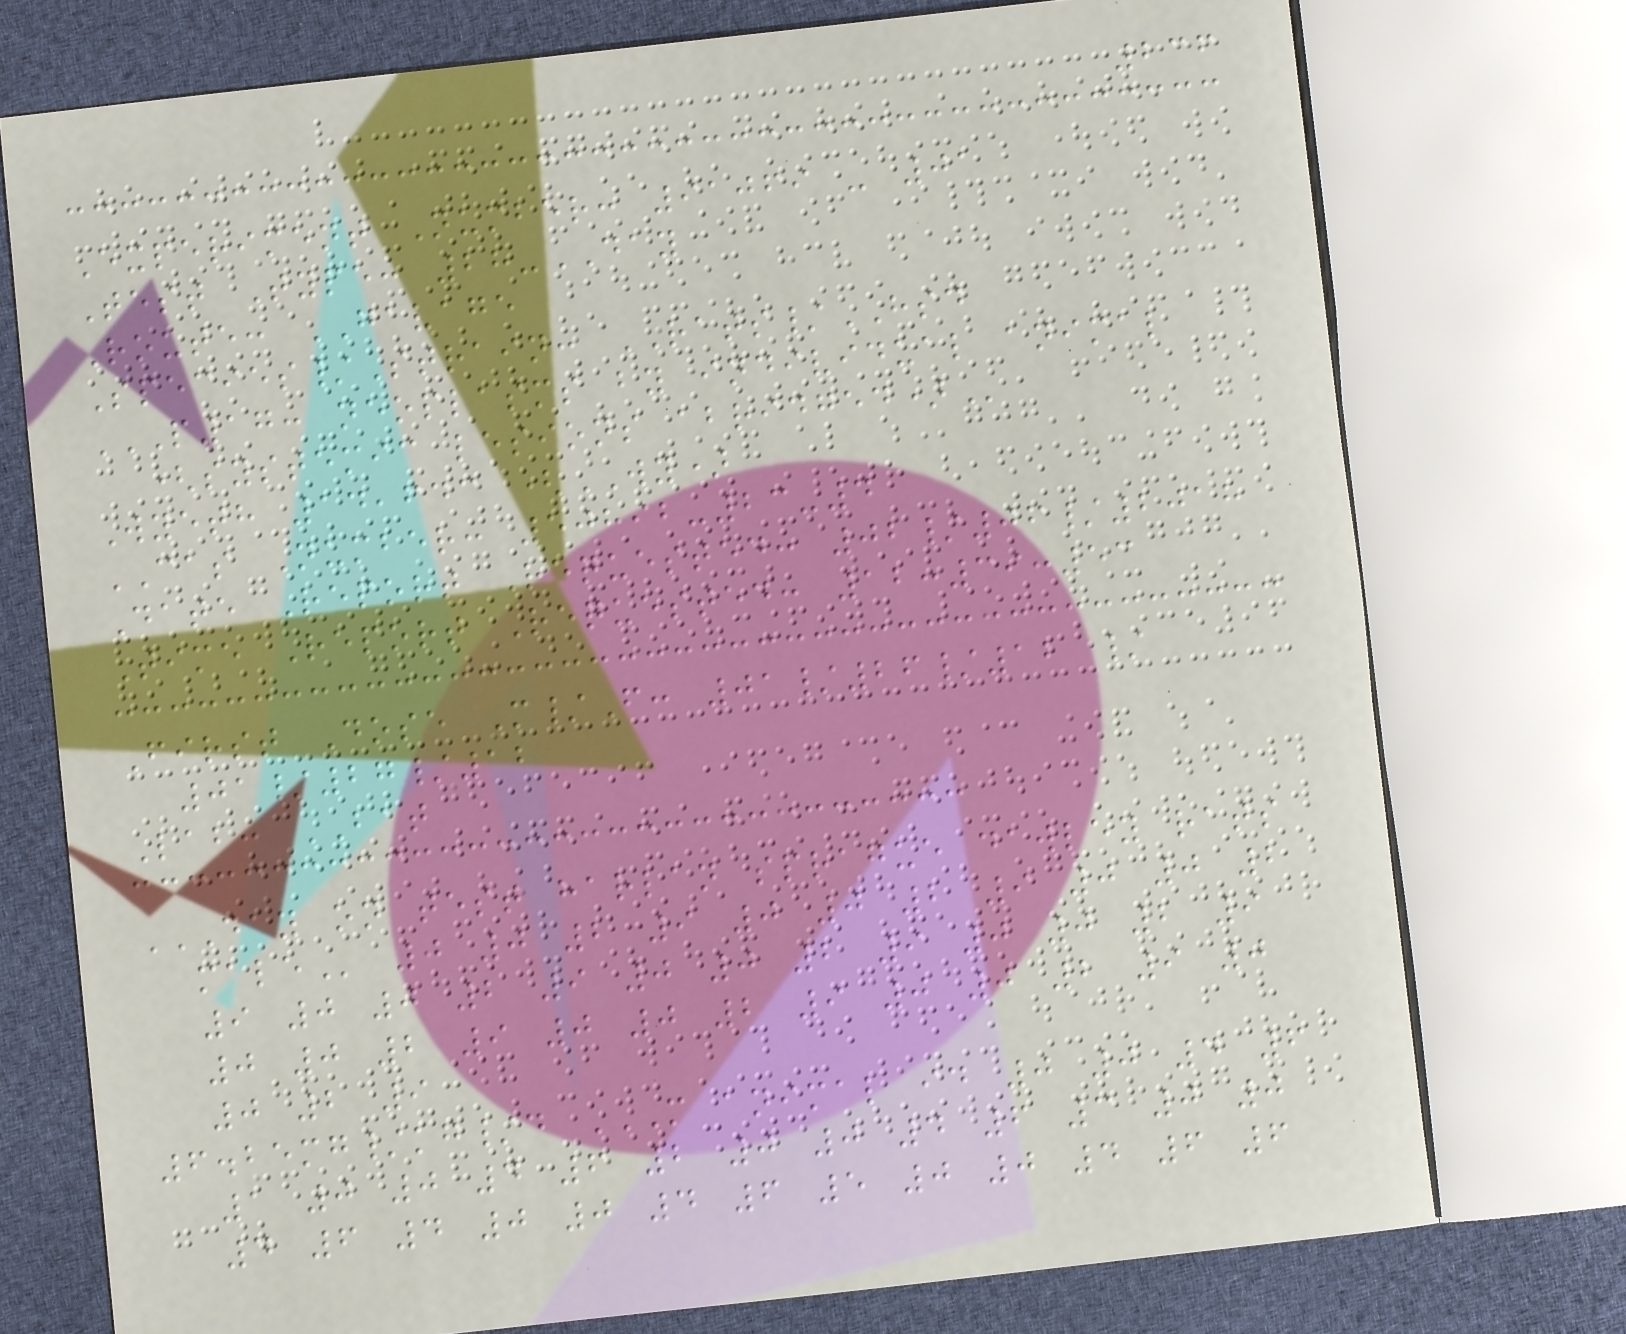236
Experiment Number: 91069 - 01
Test Type: 28-DAY
Route: GAVAGE
Species/Strain: RATS/HSD
P17: NEOPLASMS BY INDIVIDUAL ANIMAL
(SYSTEMIC LESIONS ABRIDGED)
Wyeth 14,643 (WY)
CAS Number: 50892-23-4
Date Report Requested: 02/06/2018
Time Report Requested: 12:39:53
First Dose M/F: 01/26/12 /
01/27/12
Lab: BAT
DAY ON TEST HARLAN SPRAGUE DAWLEY RATS
MALE 0 0 2 9 0 0 2 9 0 0 2
9 0 0 2 9 0 0 2 9 0 0 2 9
0 0 2 9 0 0 2 9 0 0 2 9 0
0 2 9
6.25mg/kg/d M ANIMAL ID 0 0 4 6
1 0 0 4 6 2 0 0 4 6 3 0 0
4 6 4 0 0 4 6 5 0 0 4 6 6
